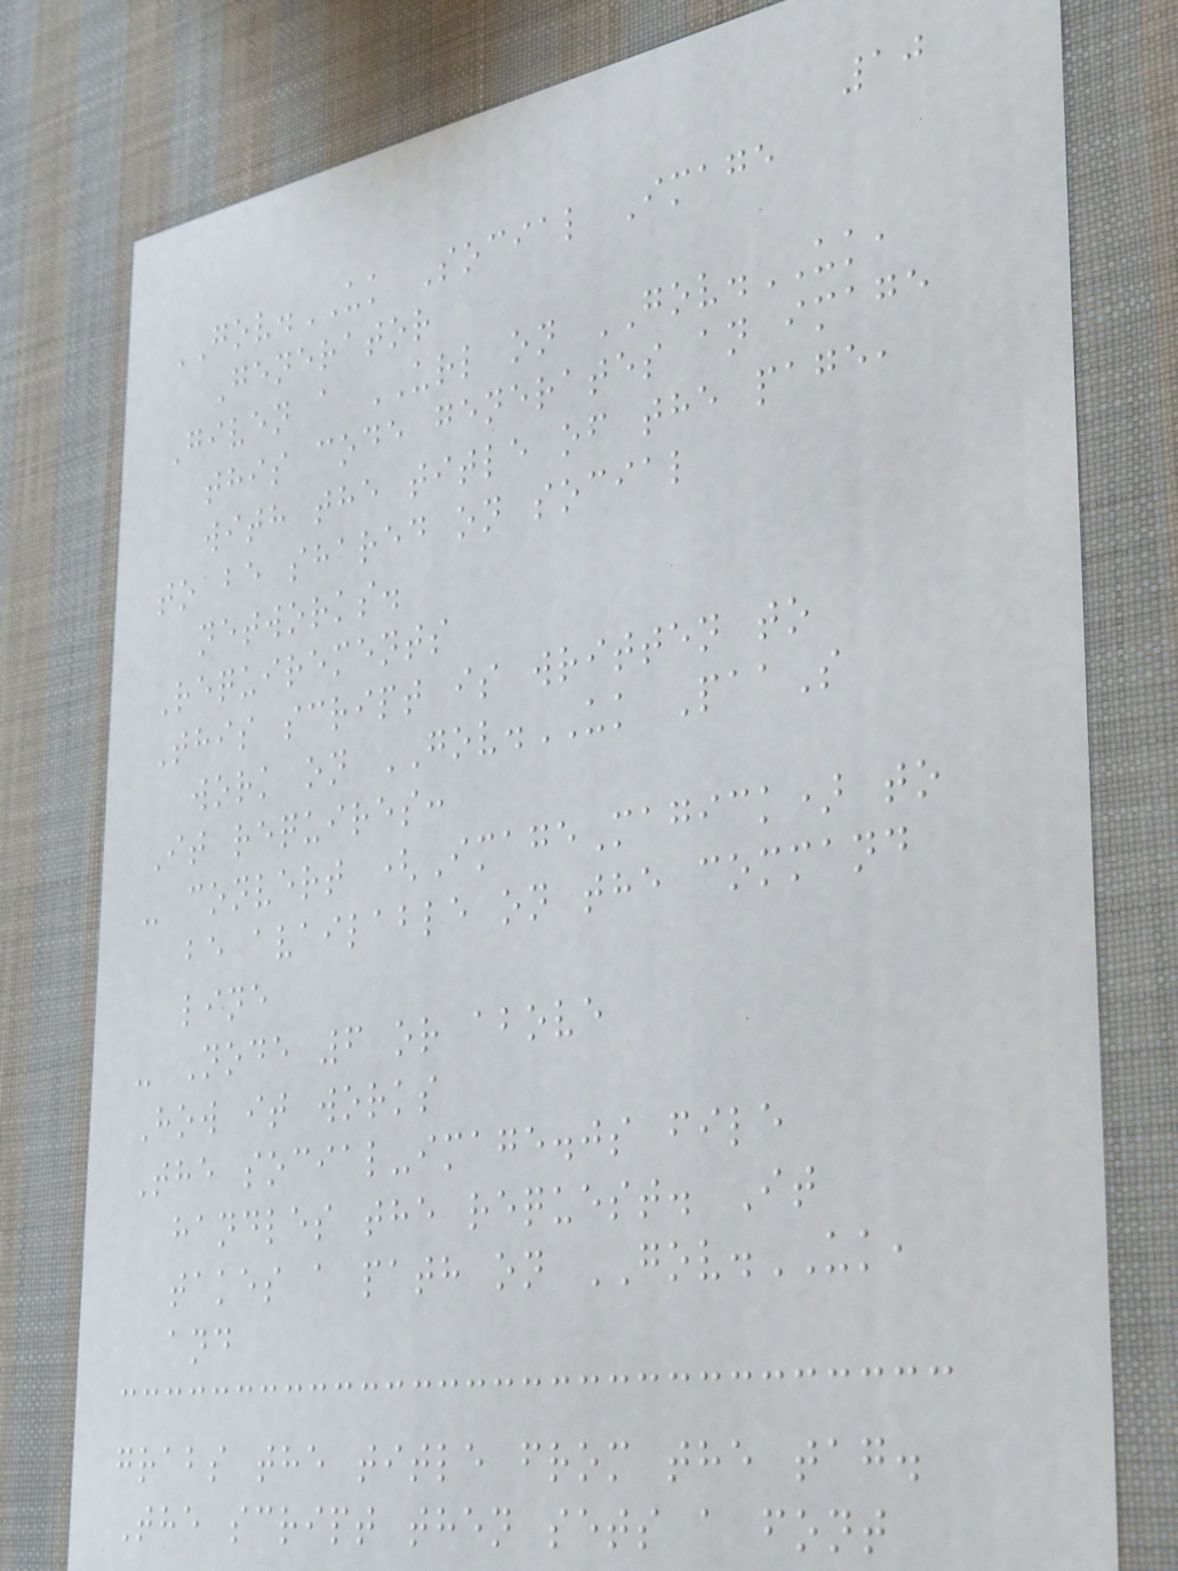10
GOV.UK Social Image
Generator
Given a URL on GOV.UK,
this code generates an image
with the title of the page,
to be shared on social
networks.
Requirements
This script is written to
work on GOV.UK PaaS
It requires:
- convert (ImageMagick) to
be available on the command
line
- Node 6 or above
How it works
The social-image.js file
handles the request. It
takes a path on GOV.UK,
and
grabs the title from the tag.
The script then sets a font
